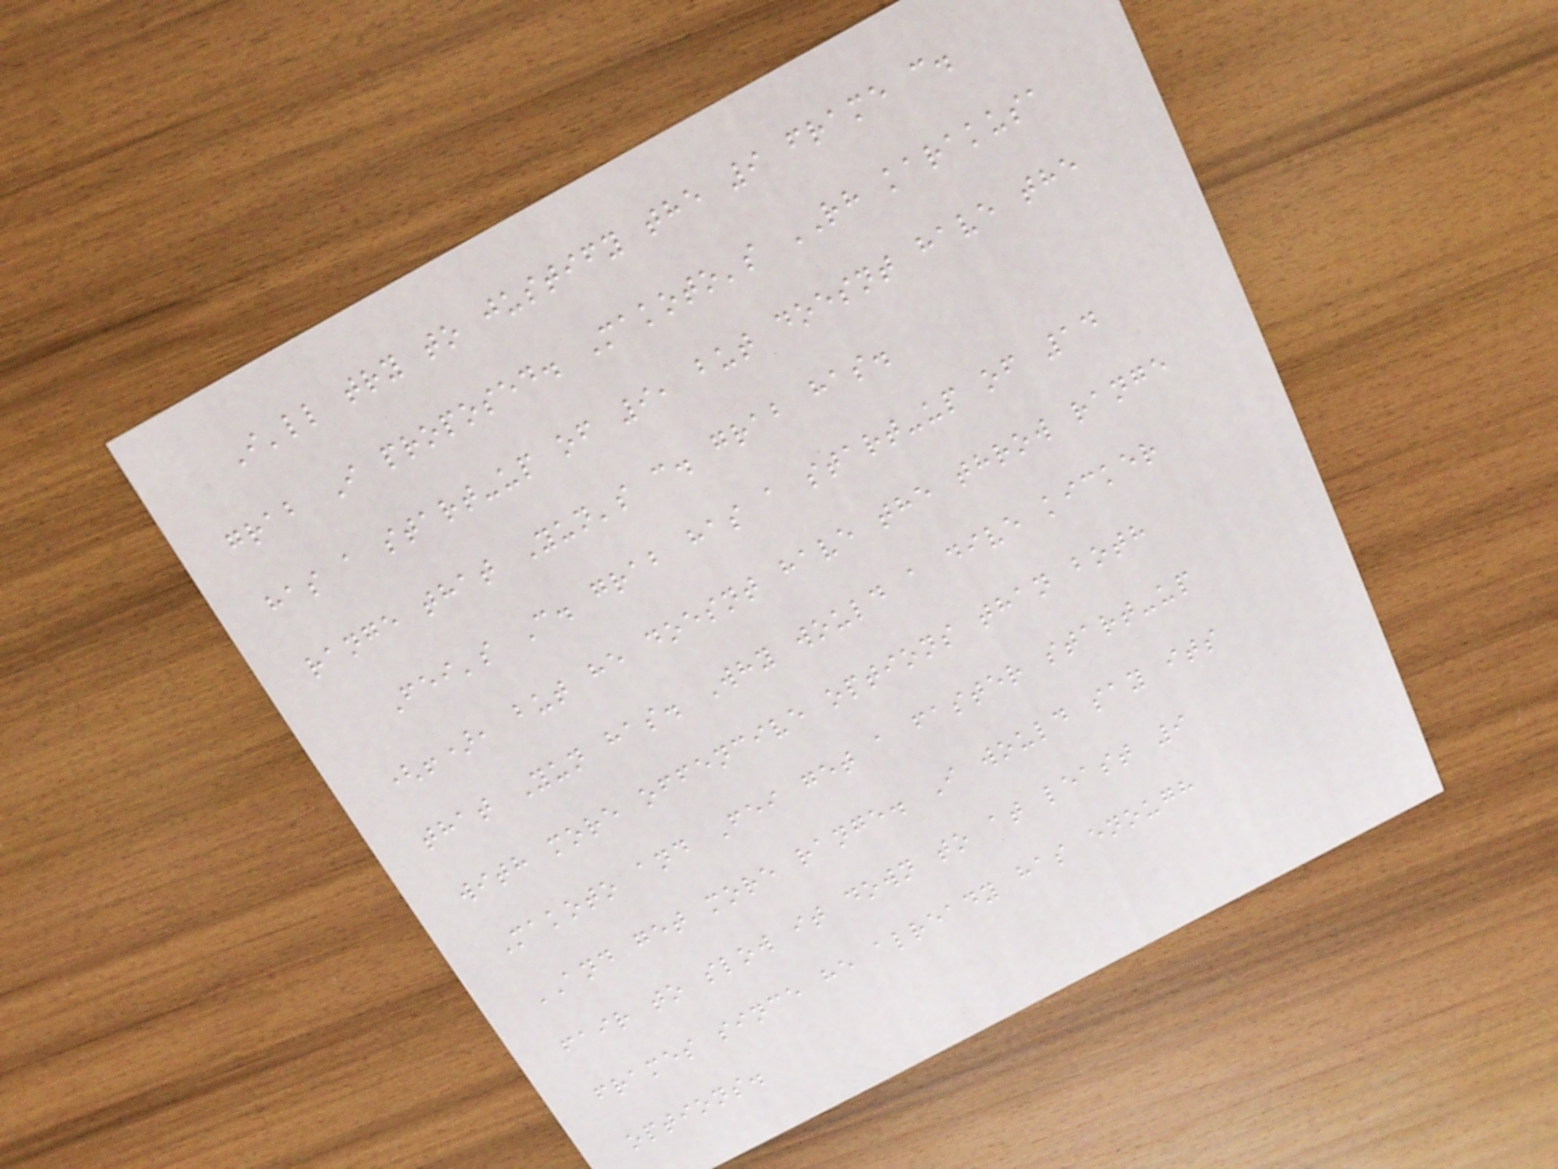I'll try to justify the 9 frame c.
grab I proposed. Makoto's RH karakusa
has a start-up of 9, but doesnt have the
range that Yun's c. grab has.
Fei's C. grab has a start-up of 14
(!), but he doesnt have the throw range
that Yun has. Why would a dive kicker
with more offencive options than both
Makoto and Fei get a faster start-up
AND get more range. I would say its
fair to slow it down to at least 9
frames since he already has enough
options.
